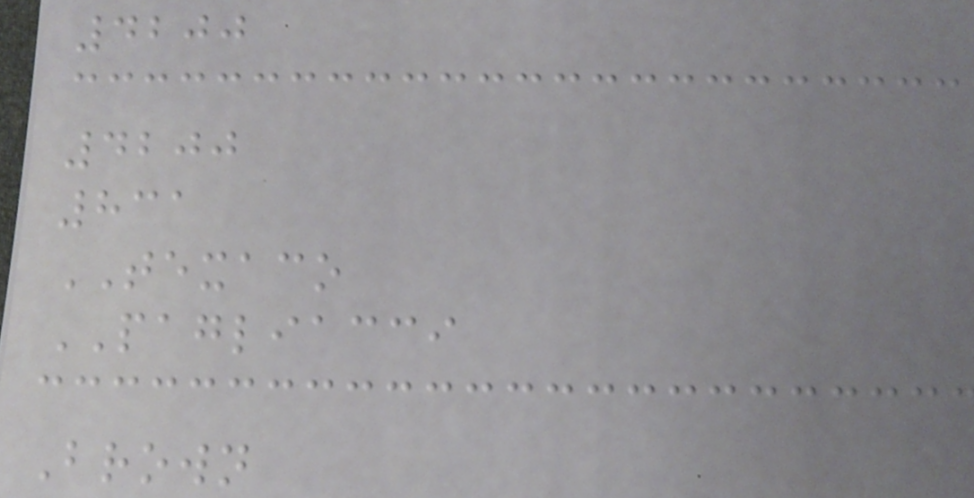4200
4200
831
TEXACO
PAGLIACCI
Brown
